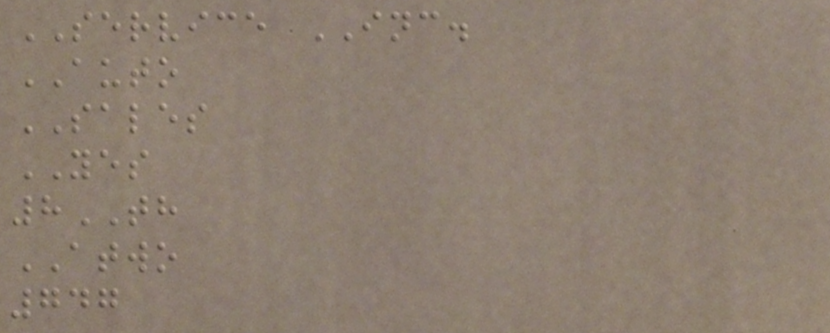SERVICE INC.
AUTO
SALES
YES
8TH
ATWO
747
